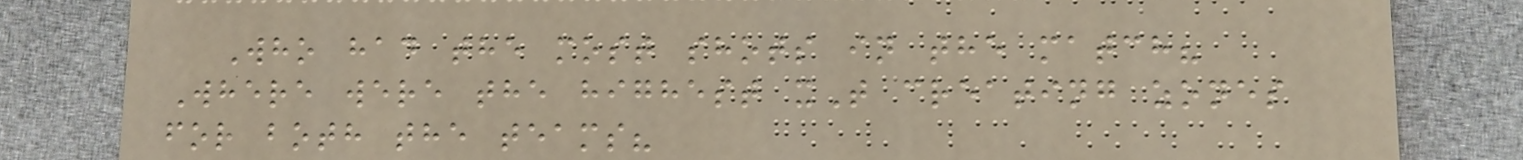Who had the most shots in the match?
Where were the highest xT creating zones
for both the teams?
